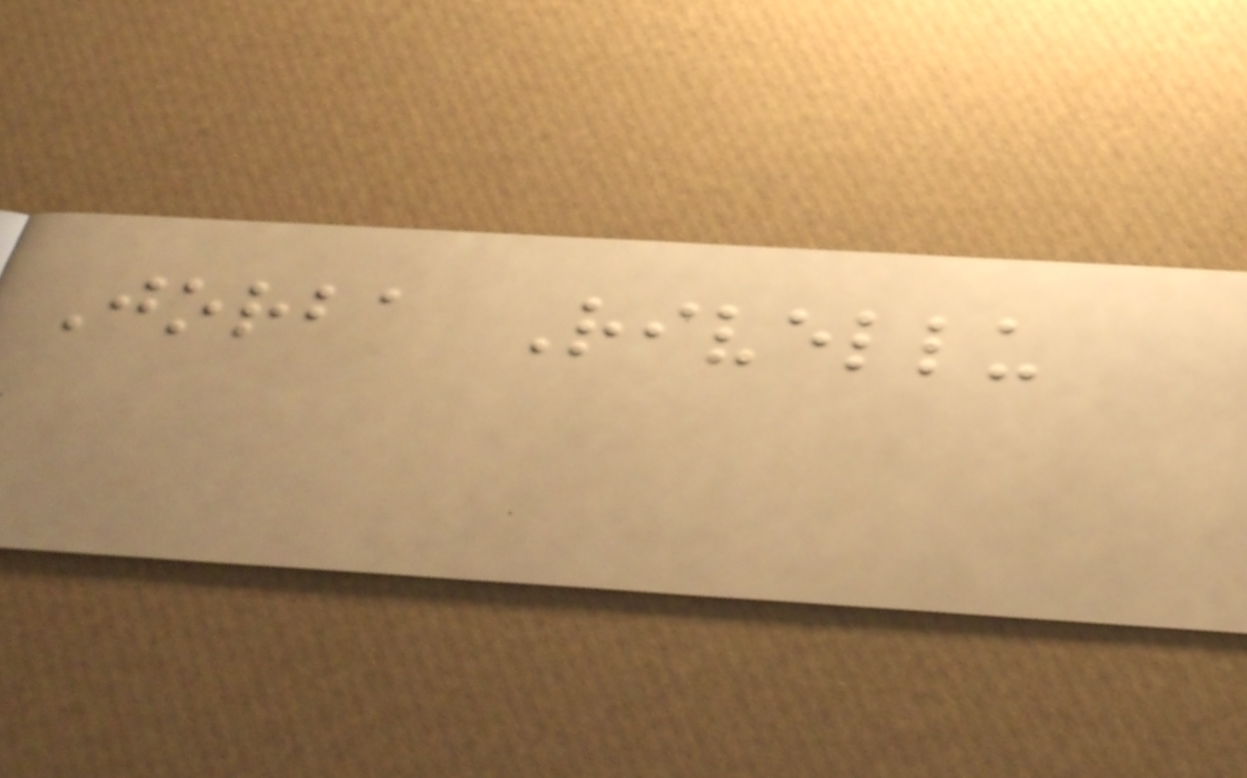Jorba Rivellu
